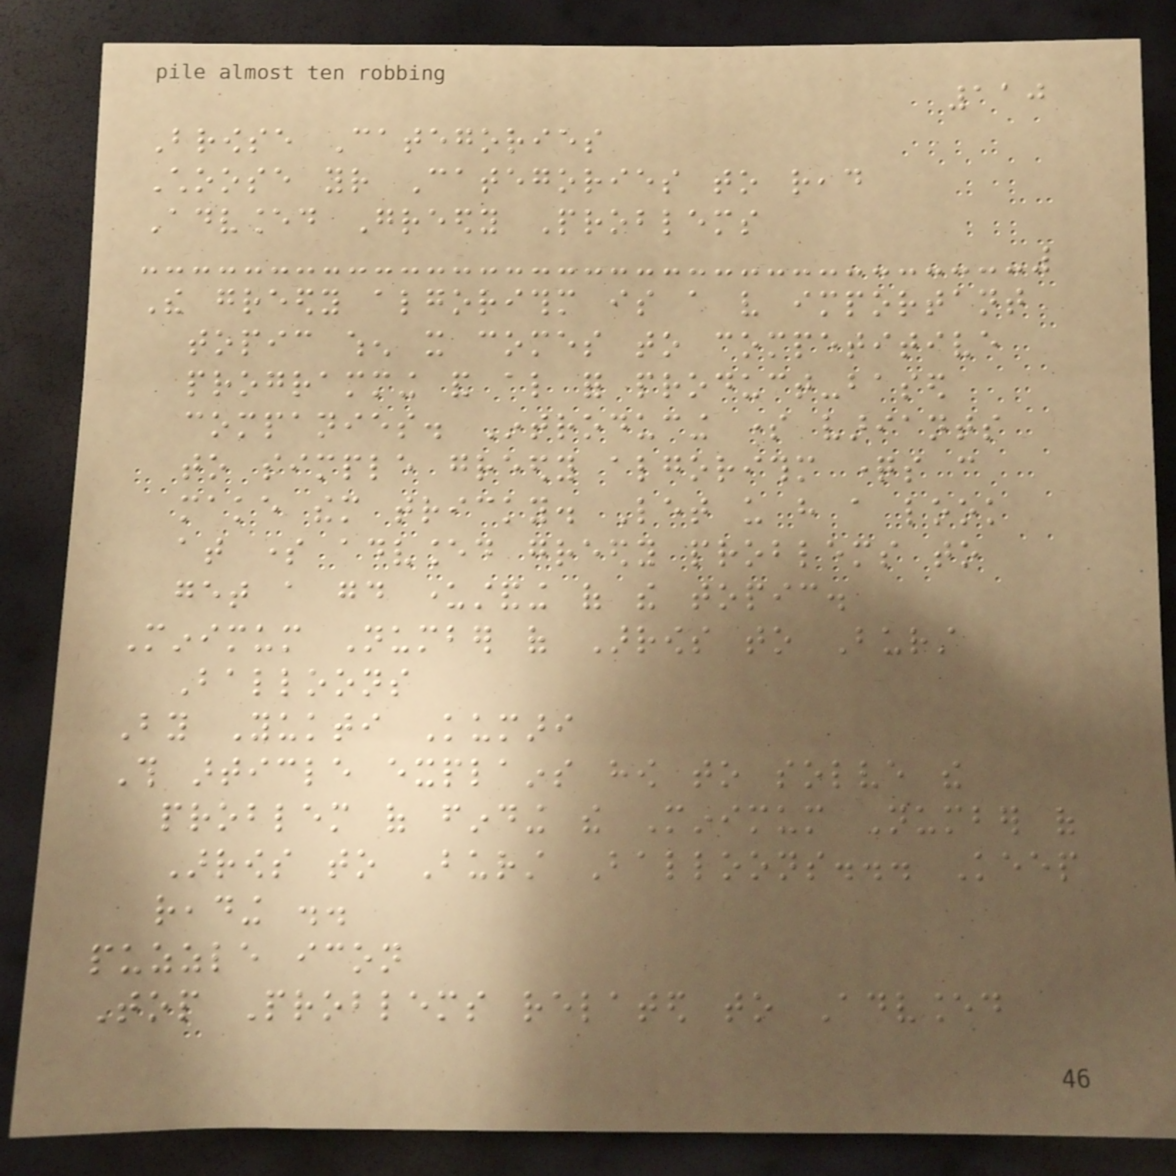110
Browse Categories
Choose your Categories to read
Advanced Greedy Problems
The greedy algorithm is a very important
topic when it comes to competitive
programming and also for product-based
companies. Introducing some variants
to simple greedy algorithm questions can
make them tricky. Let us have a look
at some advanced greedy problems to
get a good understanding of the topic.
Minimum Number of Arrows to Burst
Balloons
By Yukti Kumari
This article explains how to solve the
problem of finding the Minimum Number of
Arrows to Burst Balloons... Keep
reading ..
puzzle icon
Top Problems related to Advanced
